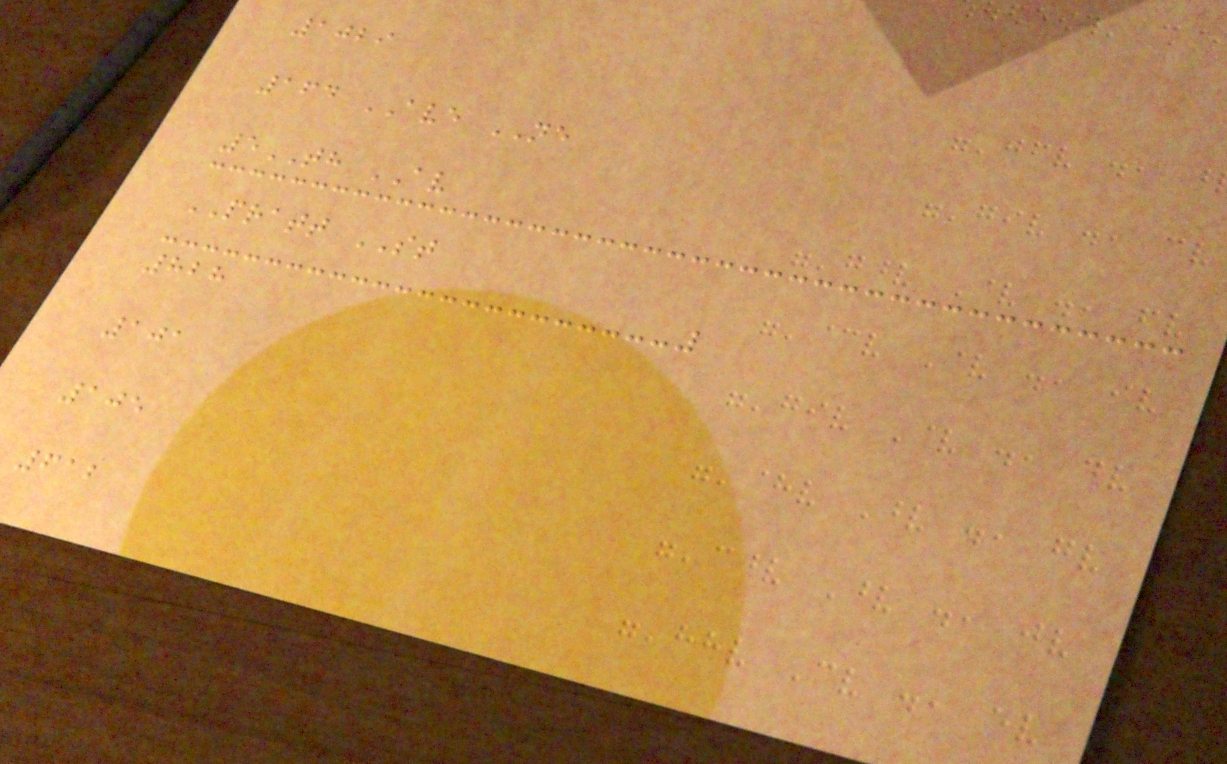1029
164 AVE NE
5TH AV
PRATT ST
828
101
105
612
